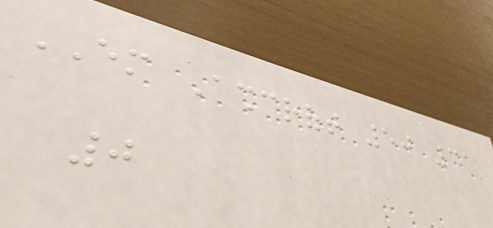EM Ashcroft 50 31
0
